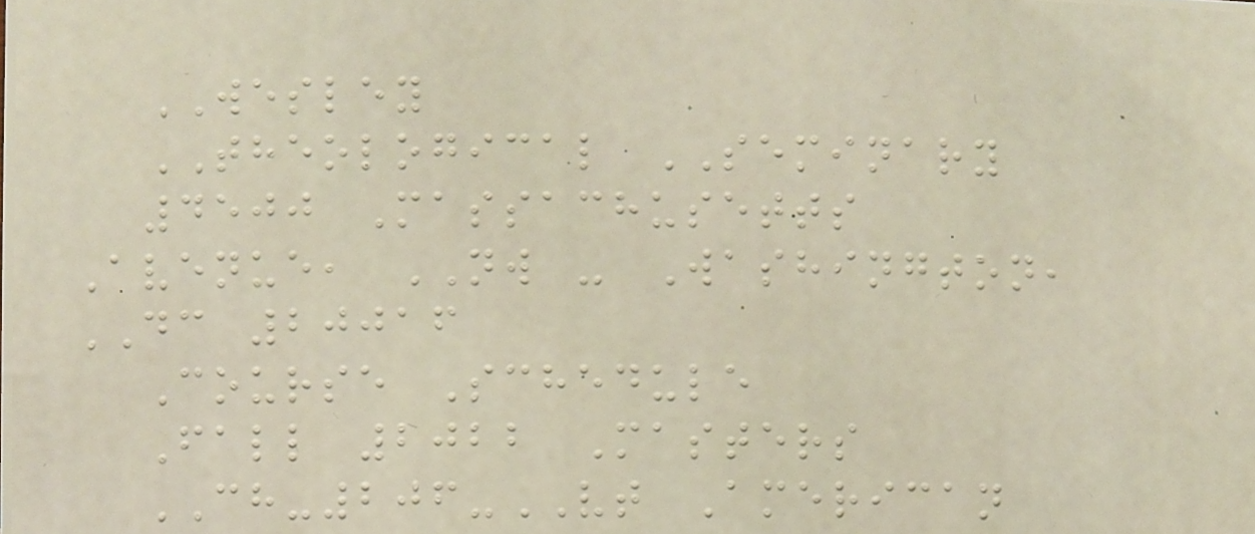WESLEY
THEOLOGICAL SEMINARY
4500 Massachusetts
Avenue, NW - Washington,
DC 20016
Course Schedule
Fall 2022 Masters
CH-206-VT American
